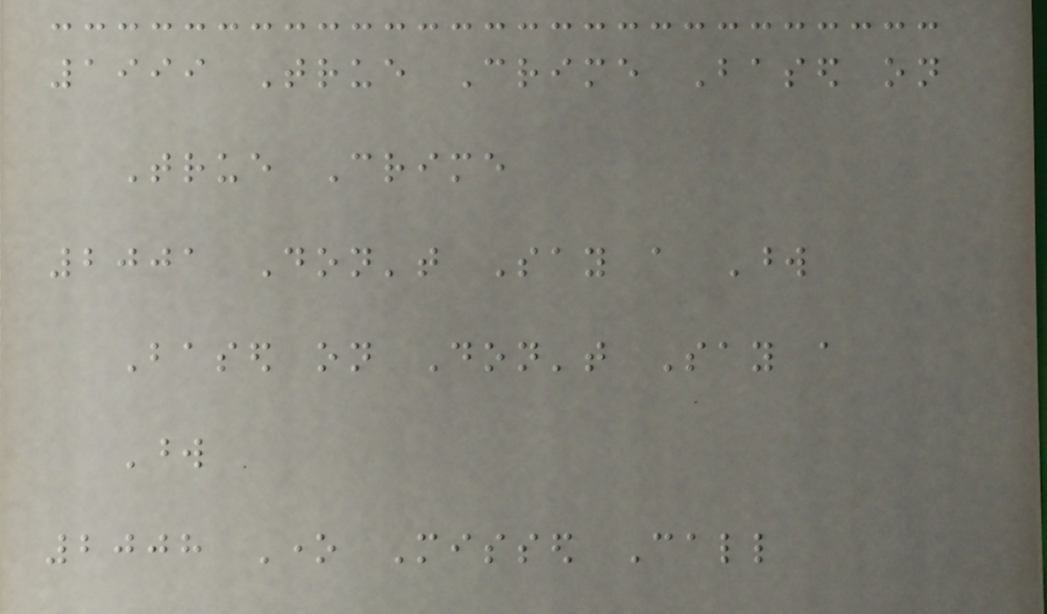1999 True Crime Based on
True Crime
2001 Don't Say a Word
Based on Don't Say a
Word
2008 One Missed Call
